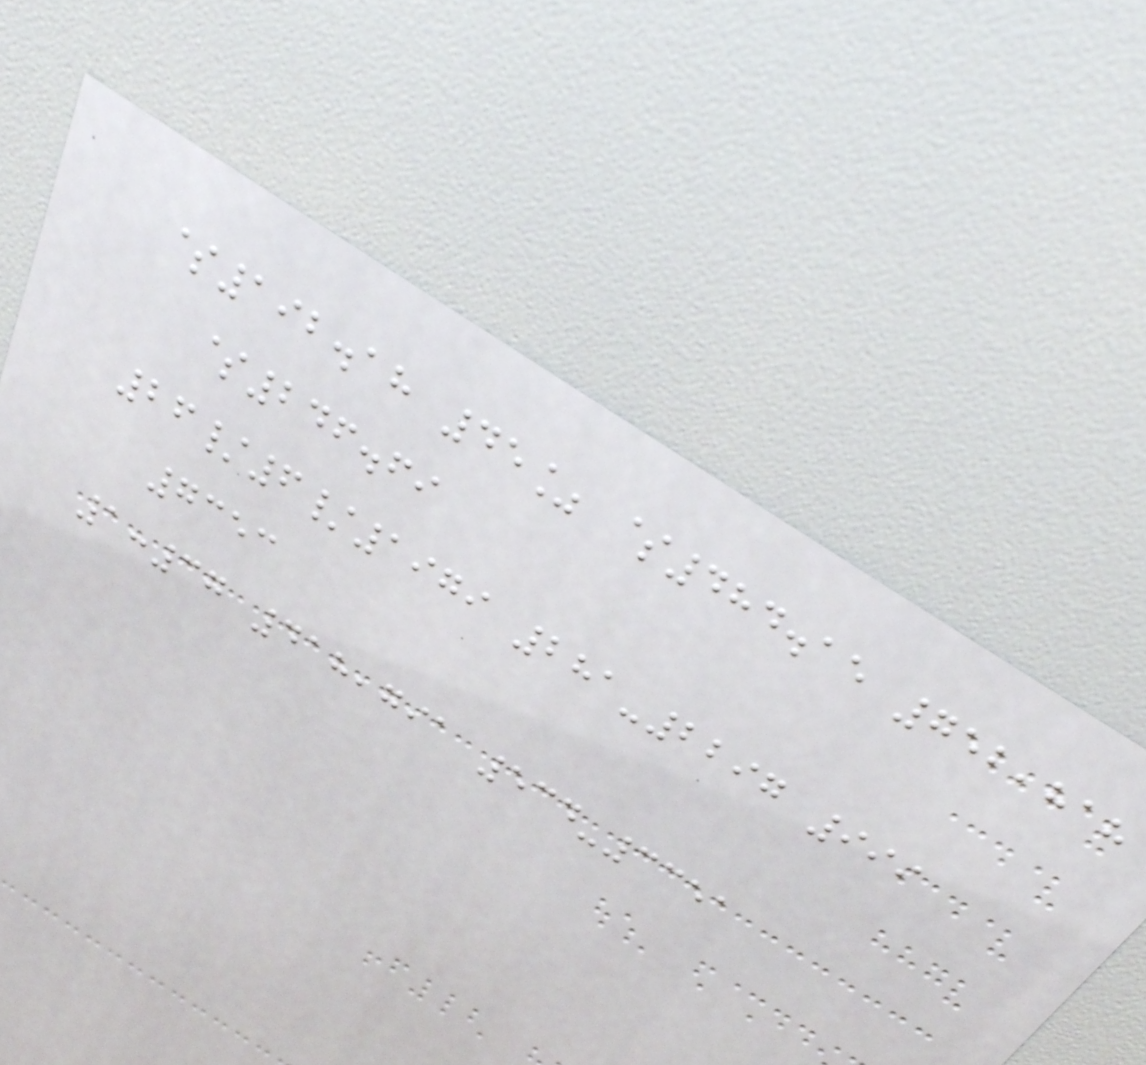$192.18 45% $484.15 752,818
$246.69
26/6/1979 281-2297 999
7353
1:37 418,791 534-3351
